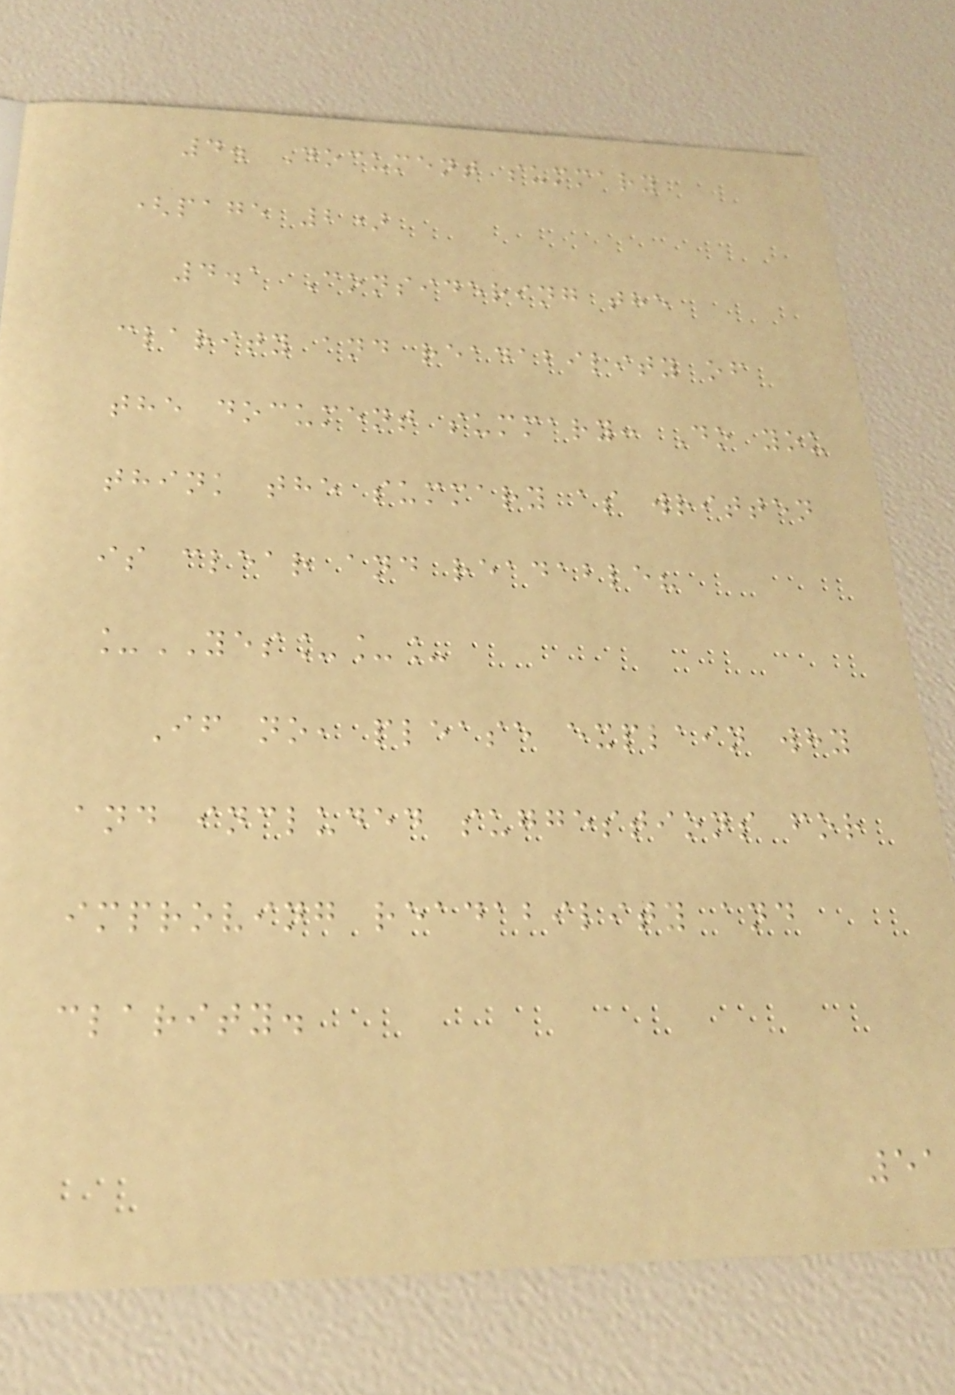4. Document summary
(page 2)
4.1 Considering the
clarity and readability of
the document summary: Do you
think the summary as written
is clear and readable?
_YES___
If no, please explain why
and included suggestions for
improving readability and
clarity.
51
